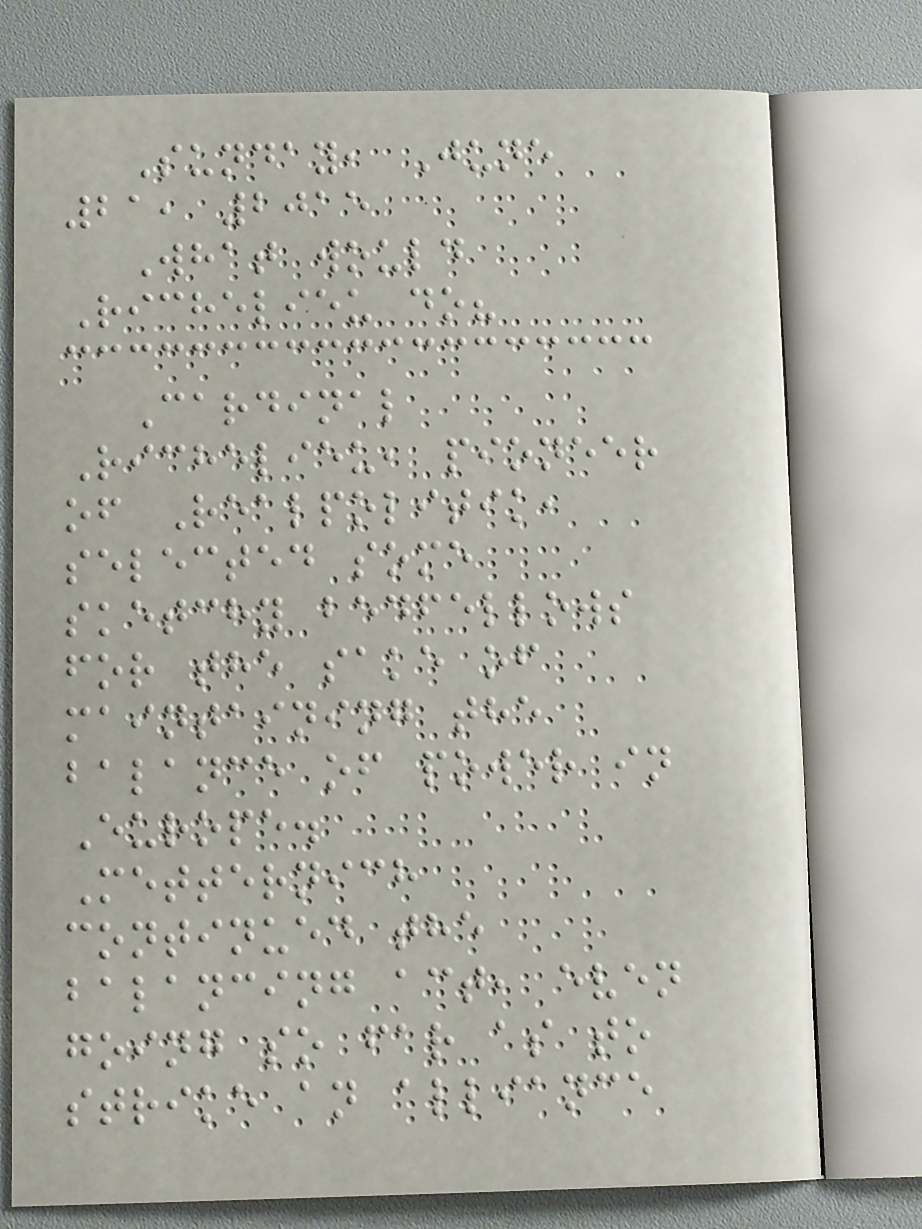Sunday, June
21, 2015
What would
Richelieu do?
Cardinal
Richelieu, pioneer
of Realpolitik,
selected some
sketchy bedfellows
for the sake of
maintaining the
balance of power in
Europe.
Metternich
continued the
balancing act, even
going so far as to
strike an alliance
